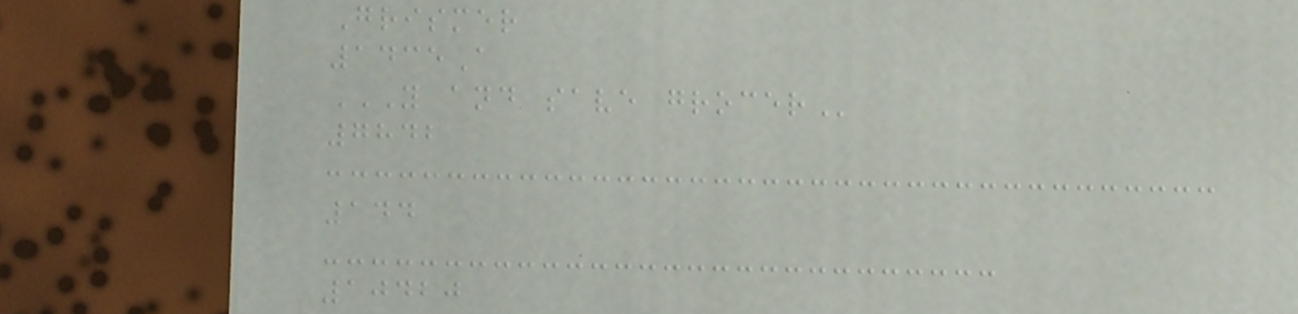Grismer
1435A
Y AND SAVE GROCER
7842
144
10420
